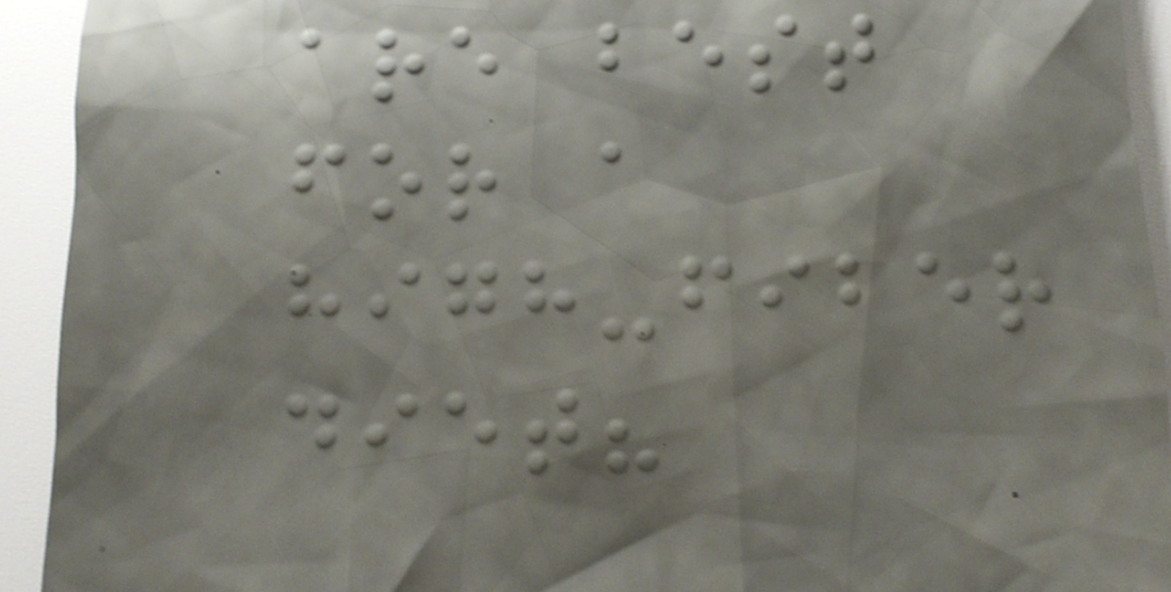are best
for a
high-fiber
diet?
